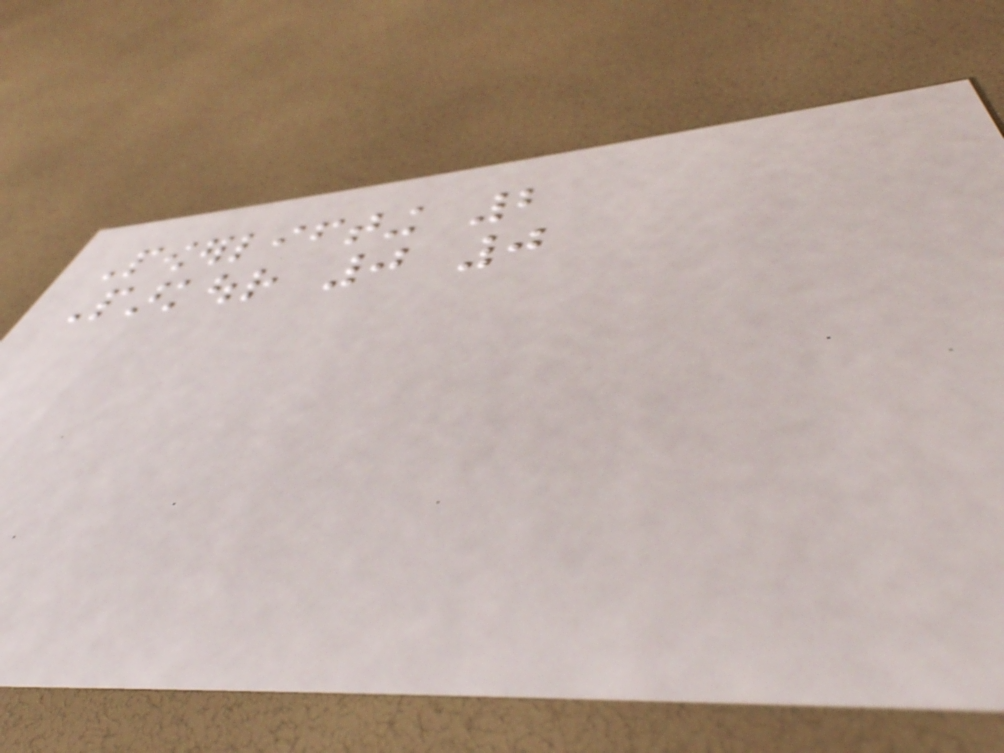Powerlifting 2
Parkour 0 0
